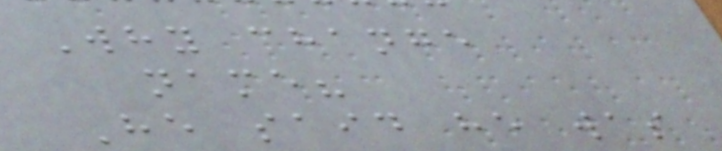Why change
name?
He said he was
